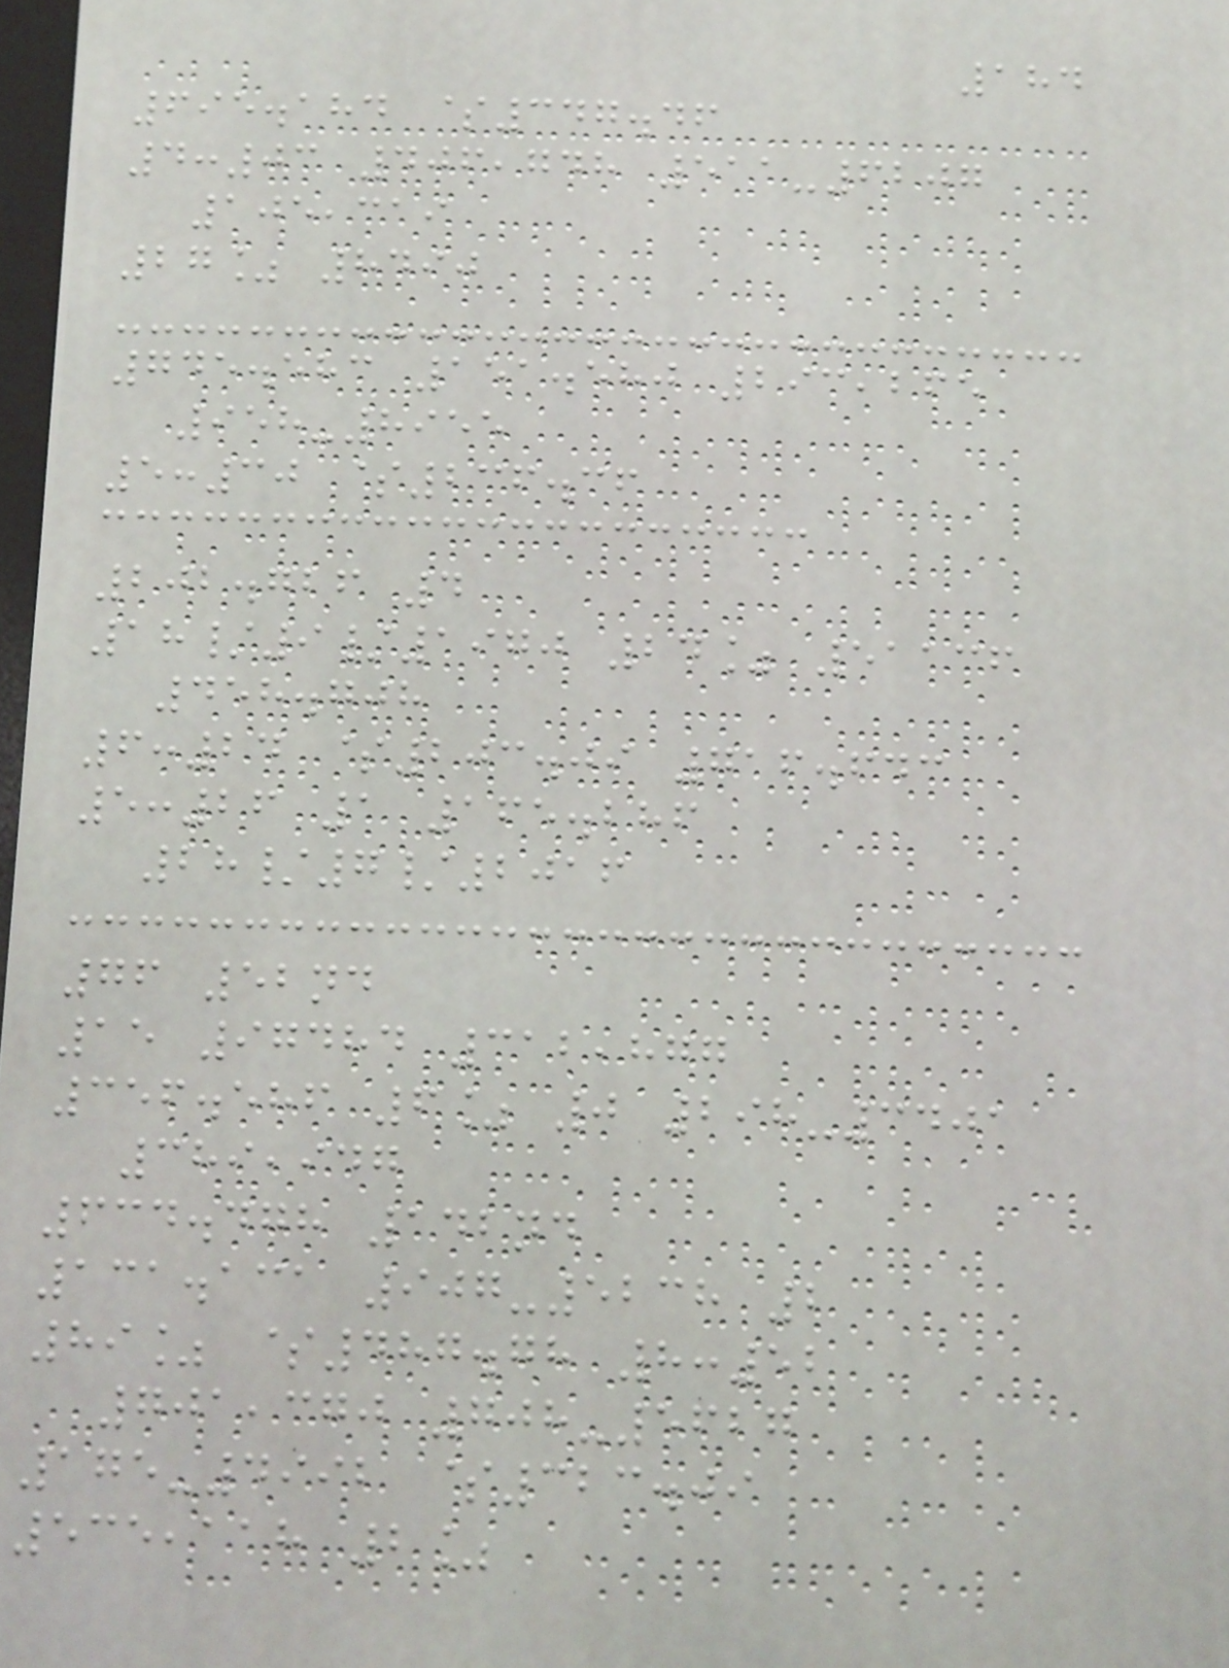184
695.184 $347.46
4:03 406,748 511-6207
105,319
27% 8490
745.583 151.580 293,265
958-8955
5:30 $236.36
202.726 4
18/9/1970 24% 51136
458.708
6:24 $203.09 716.643
5:26 1 165.286
28/7/2016
76 52nd
15 97484 312,877
356.586 6% 0 298-3401
389,947
634.478 142nd
131.131 907-5238 2
89% $487.78 8:52
701,370 708-5627
175-4992 $323.09
535,118 2%
